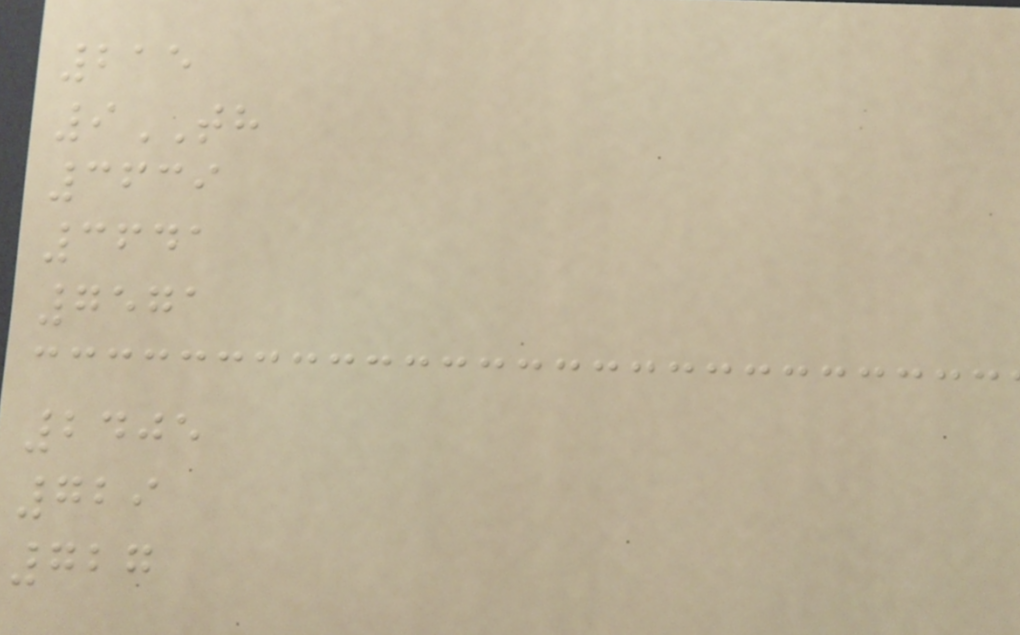215
9TH
3639
3641
7571
2405
729
727
